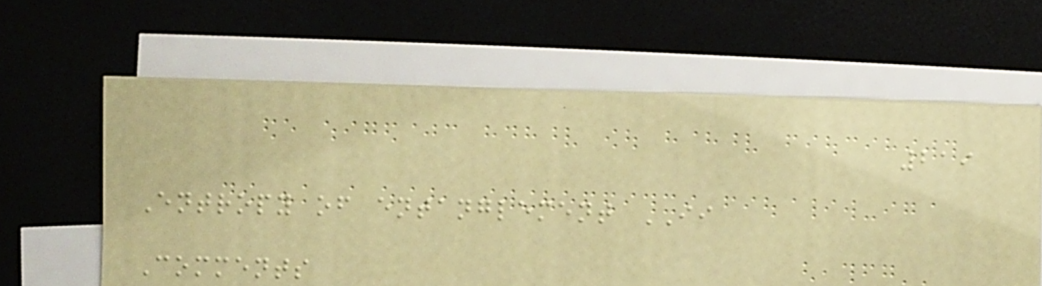219
Entropy of entanglement II
Comments
